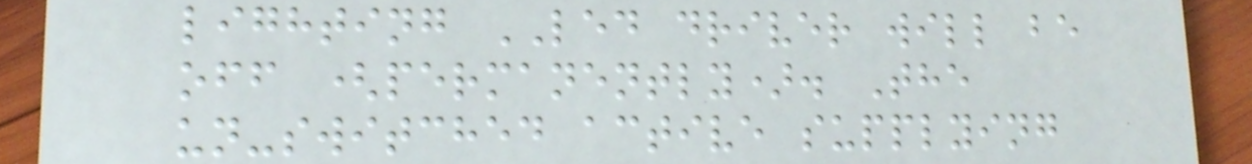lighting LED driver will be
off (permanently). The
un-switched active supplying
